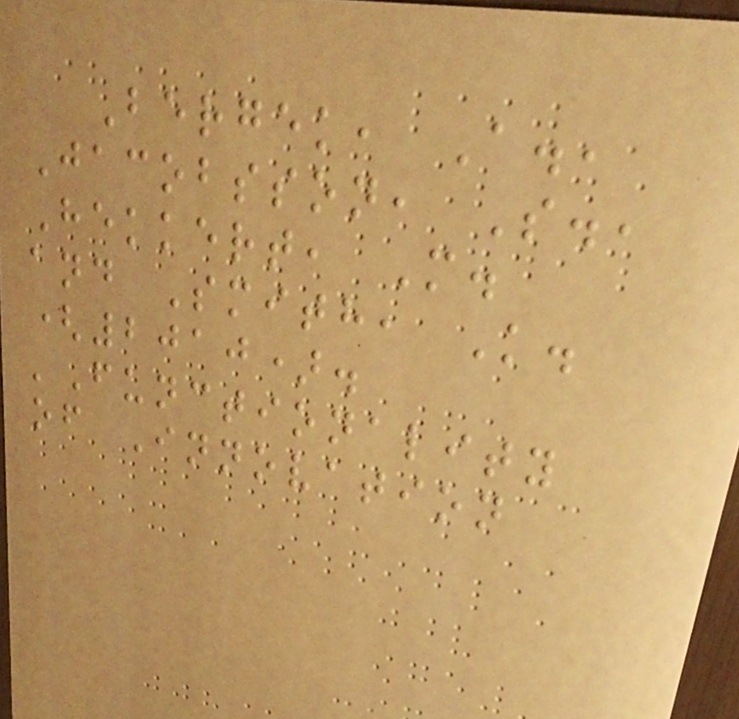Bergek, A.,
Jacobsson, S.,
Hekkert, M.
and Smith, K.
(2010).
'Functionality
of Innovation
